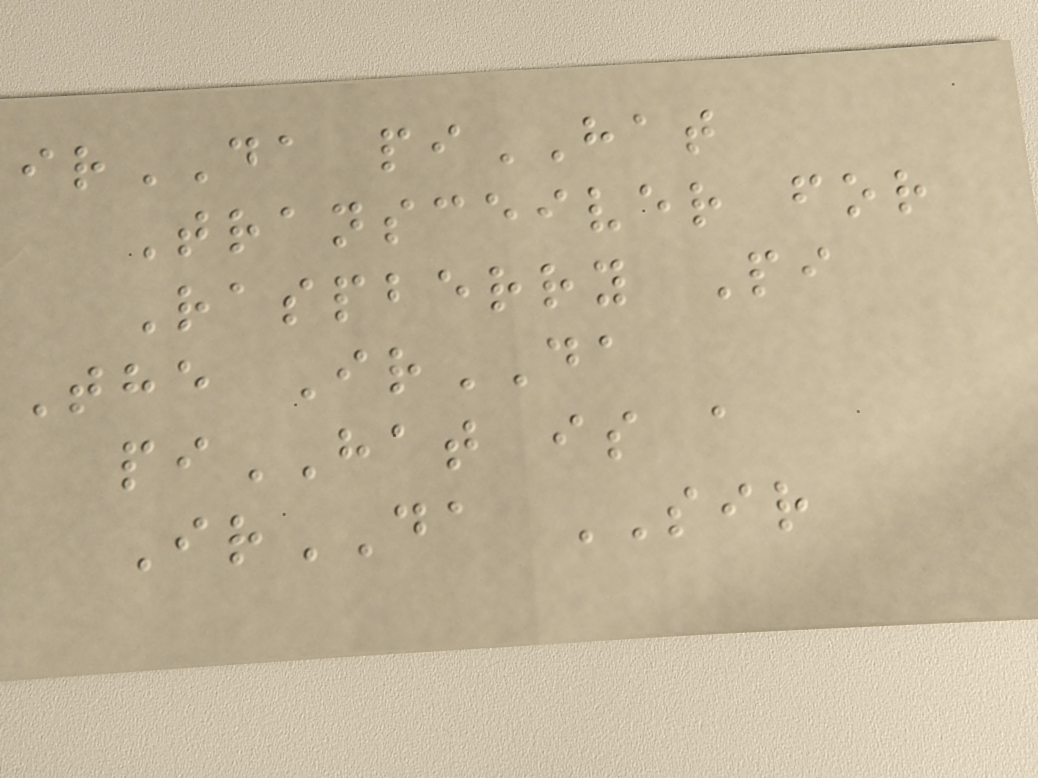irDA piHAT
Transceiver for
Raspberry Pi
The IrDA
piHAT is a
IrDA SIR
